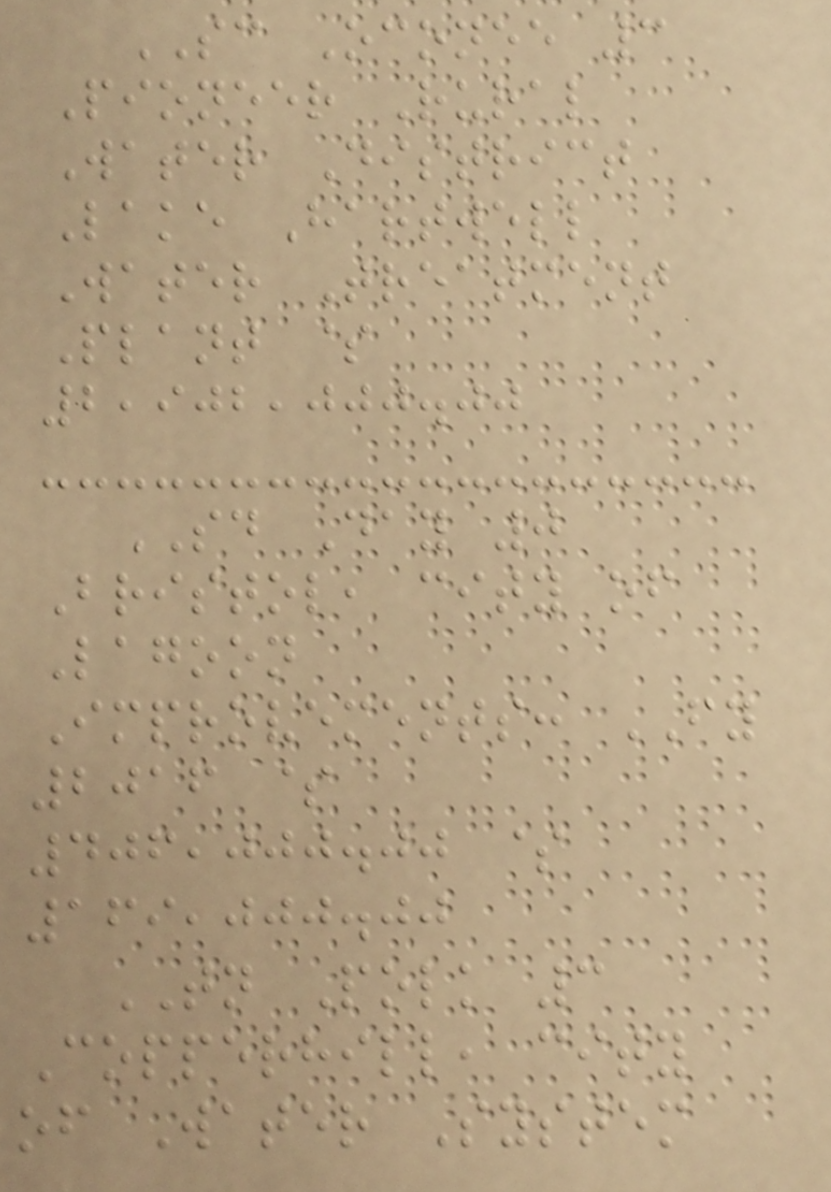SC Oconee 3
Pioneer Rural
Water District
Lake Hartwell
Water Treatment
Plant $
2,902,000.00
SD Day 0
Bristol, city of
Lagoon
Improvements: FY
2016 $
406,000.00 $
169,000.00
TN Polk 3
Copperhill, city
of Water System
